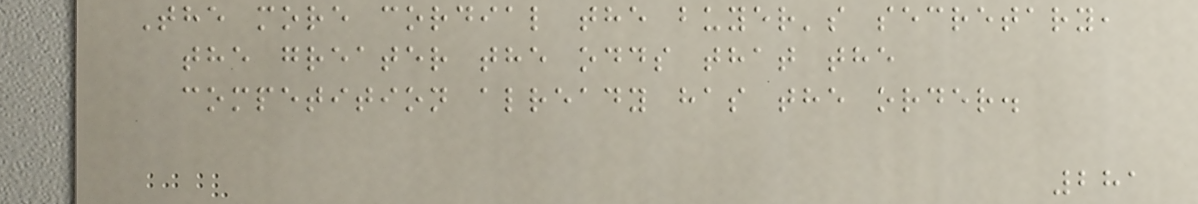The more cordial the buyer's secretary,
the greater the odds that the
competition already has the order.
281
